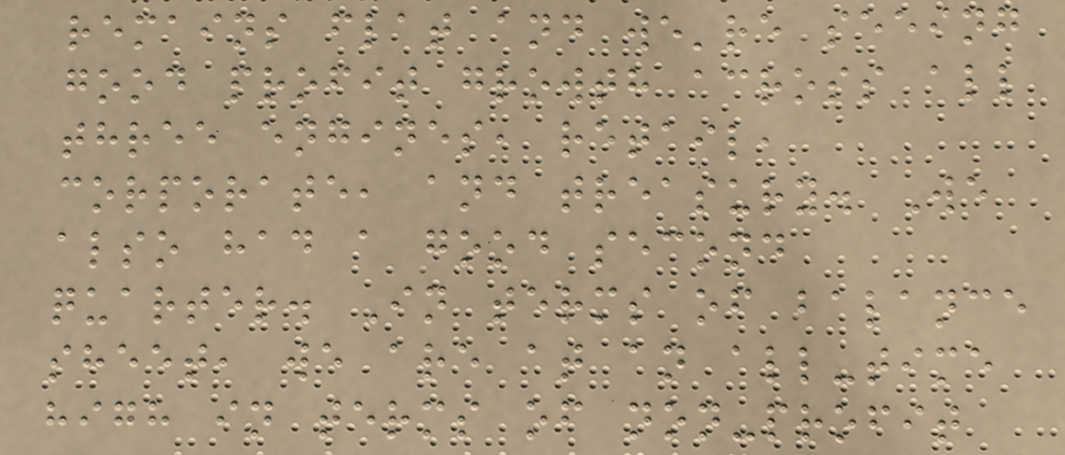remains flat and we're seeing
good profit growth across all
three engines, retail,
corporate, and treasury. We
also had a good second
quarter. In terms of balance
sheet, we are at an all-time
high in terms of non-profit
